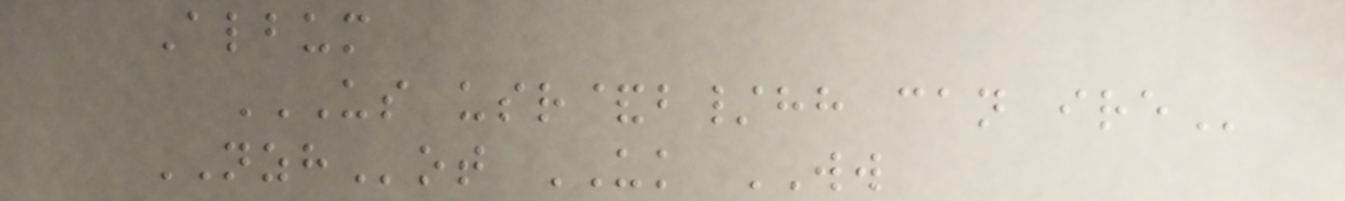Album
US USR&B/HH CAN IRE
NZHot UK WW
